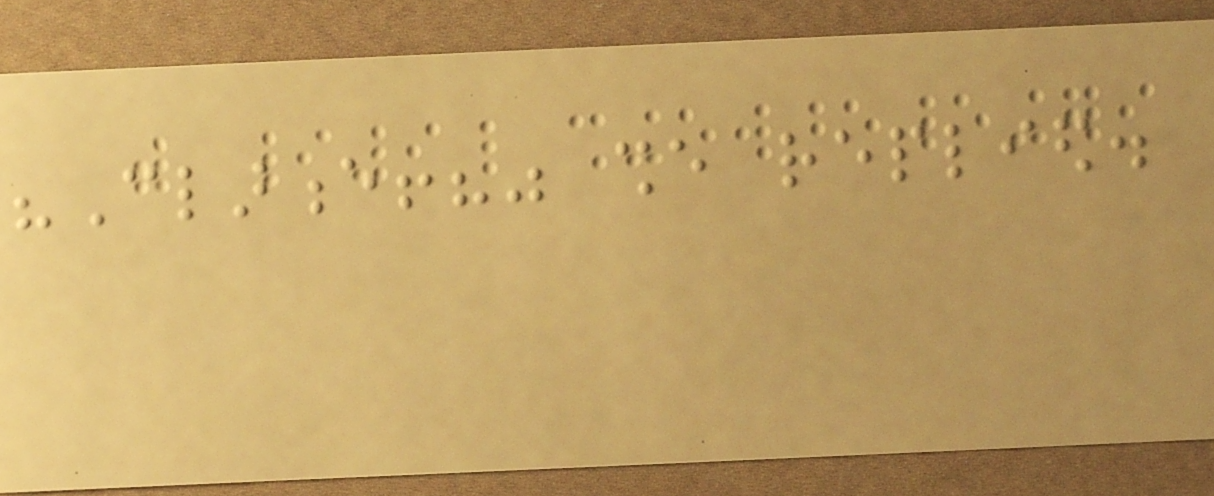"Clarence!?" she replied.
